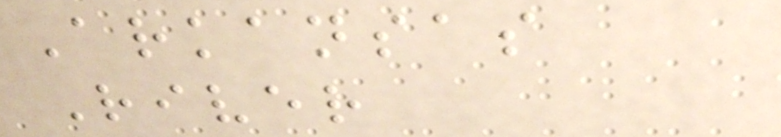Arkansas
River
